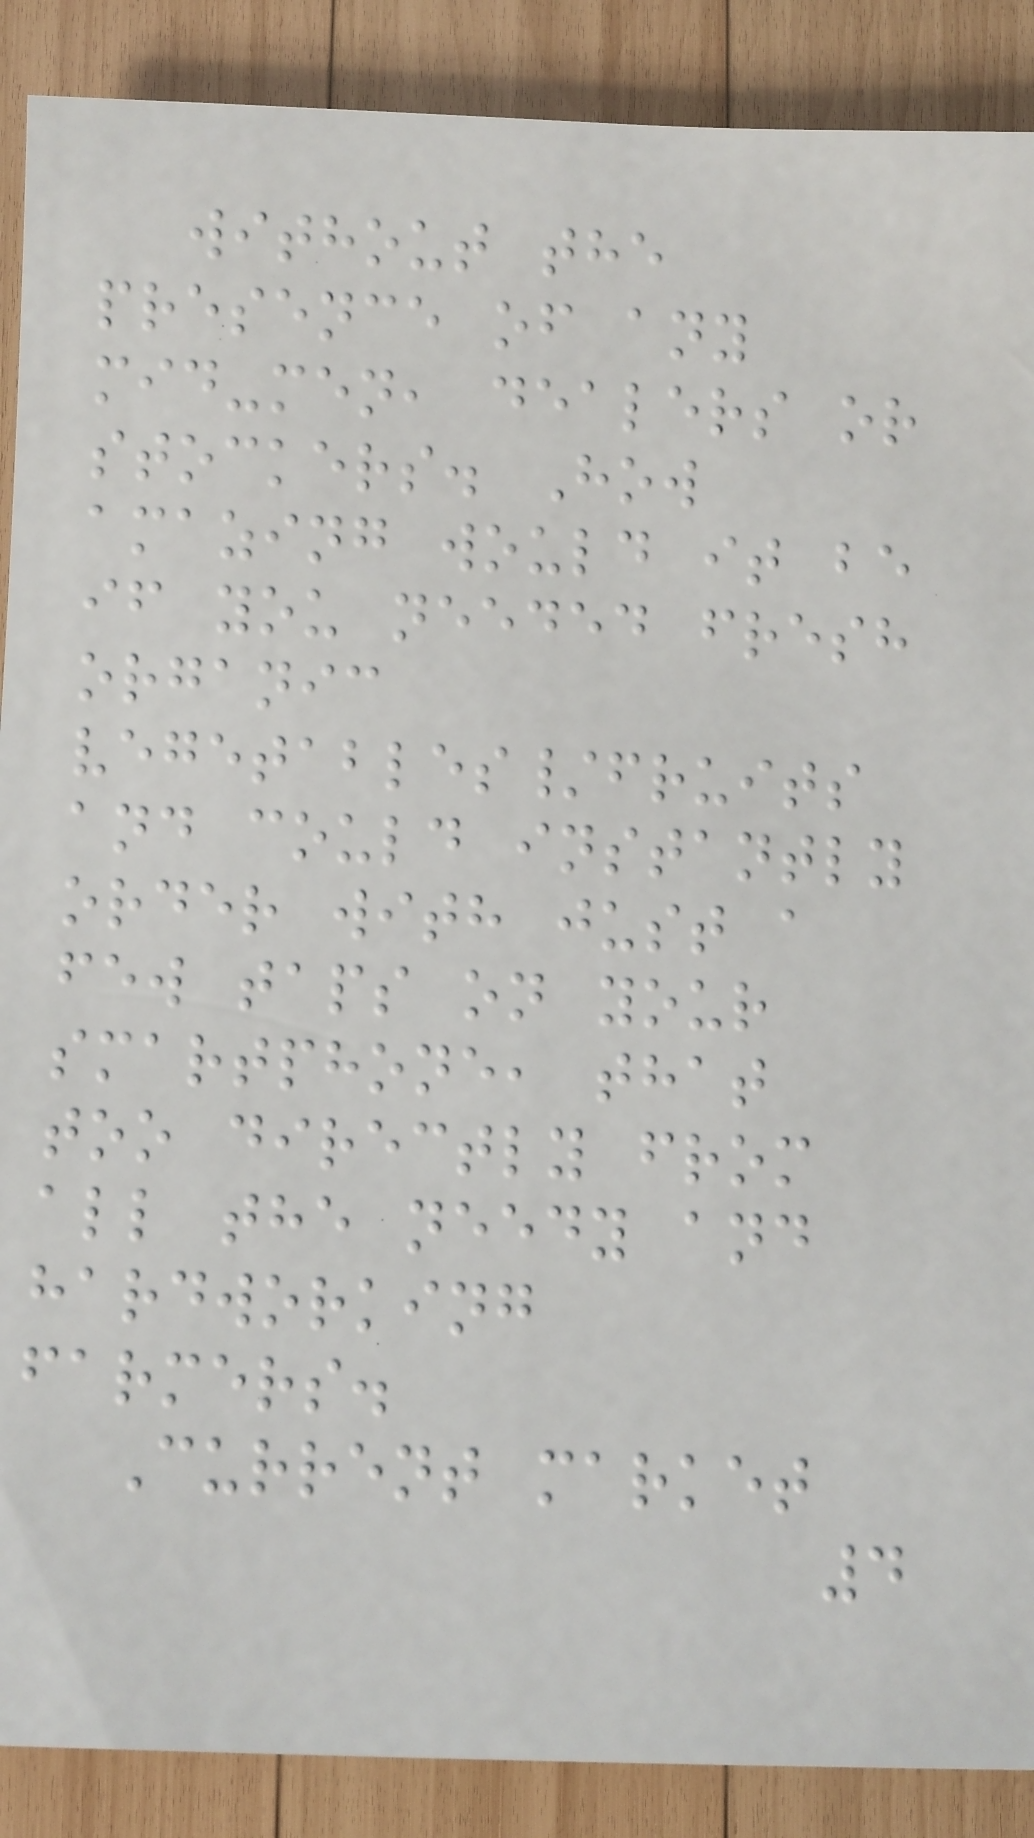without the
presence of any
mid-men, dealers or
stockers. How
amazing would it be
if you needed fresh
organic
vegetables/fruits
and could instantly
order with just a
few taps on your
smartphone, that
too directly from
all the needy and
hardworking
farmers.
Current market
4
